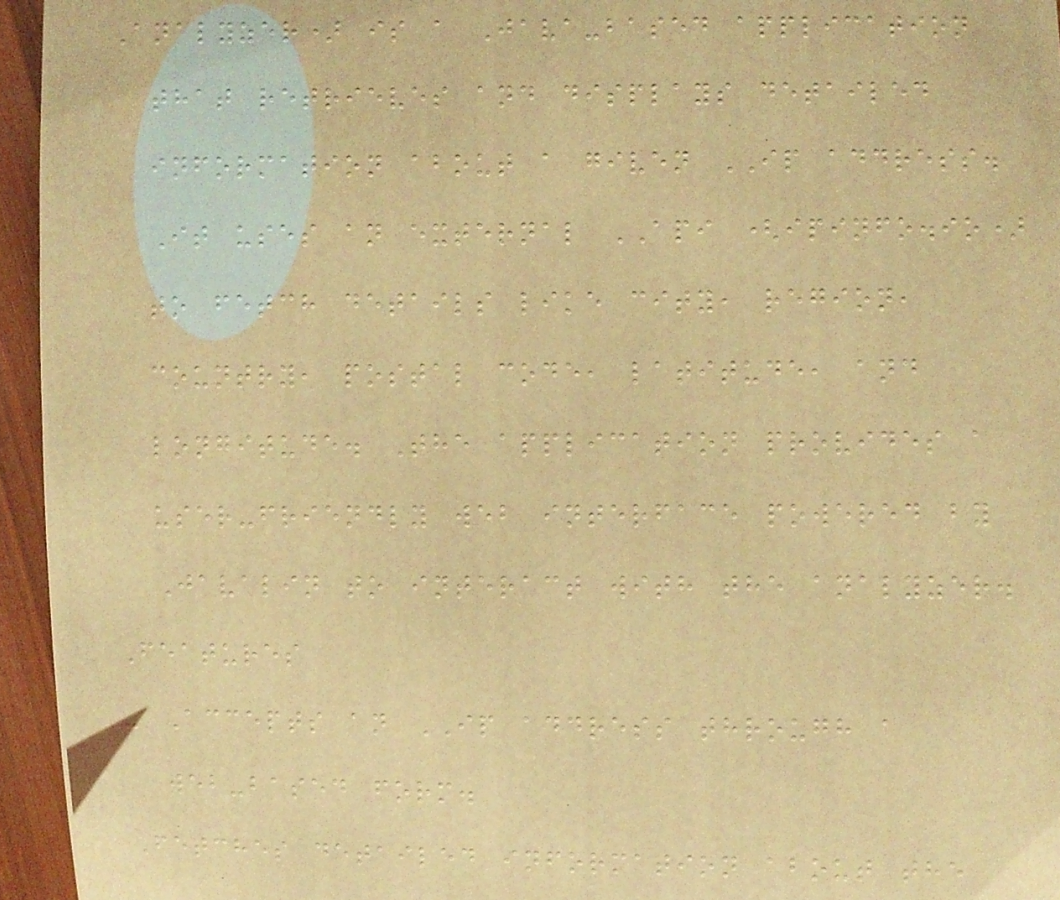Analyzer) is a Java-based application
that retrieves and displays detailed
information about a given IP address.
It uses an external API (ipinfo.io)
to fetch details like city, region,
country, postal code, latitude, and
longitude. The application provides a
user-friendly web interface powered by
Javalin to interact with the analyzer.
Features
- Accepts an IP address through a
web-based form.
Fetches detailed information about the
